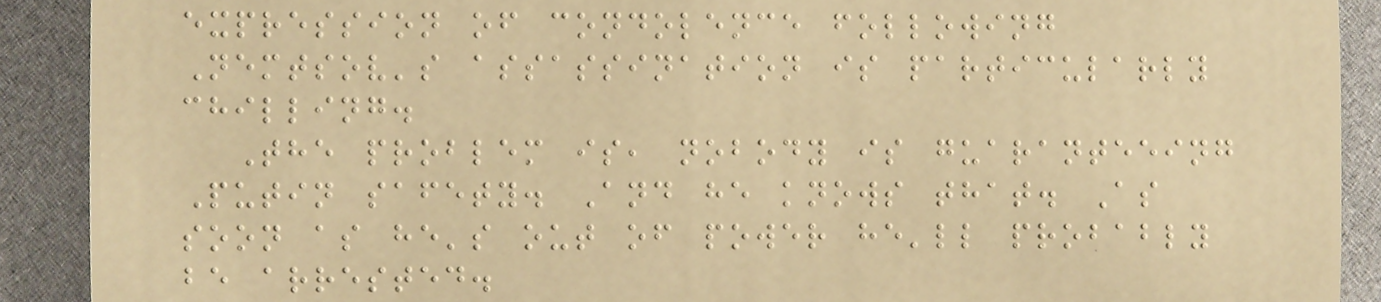expression of condolence following
Nemtsov's assassination is particularly
chilling.
The problem is, nobody is guaranteeing
Putin safety. And he knows that. As
soon as he's out of power he'll probably
be arrested.
